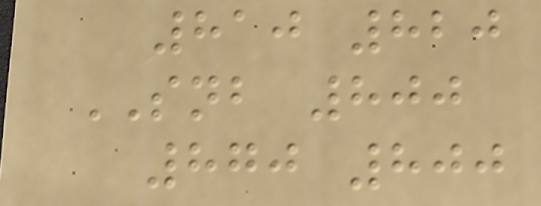810 820
SNB 800
870 800
